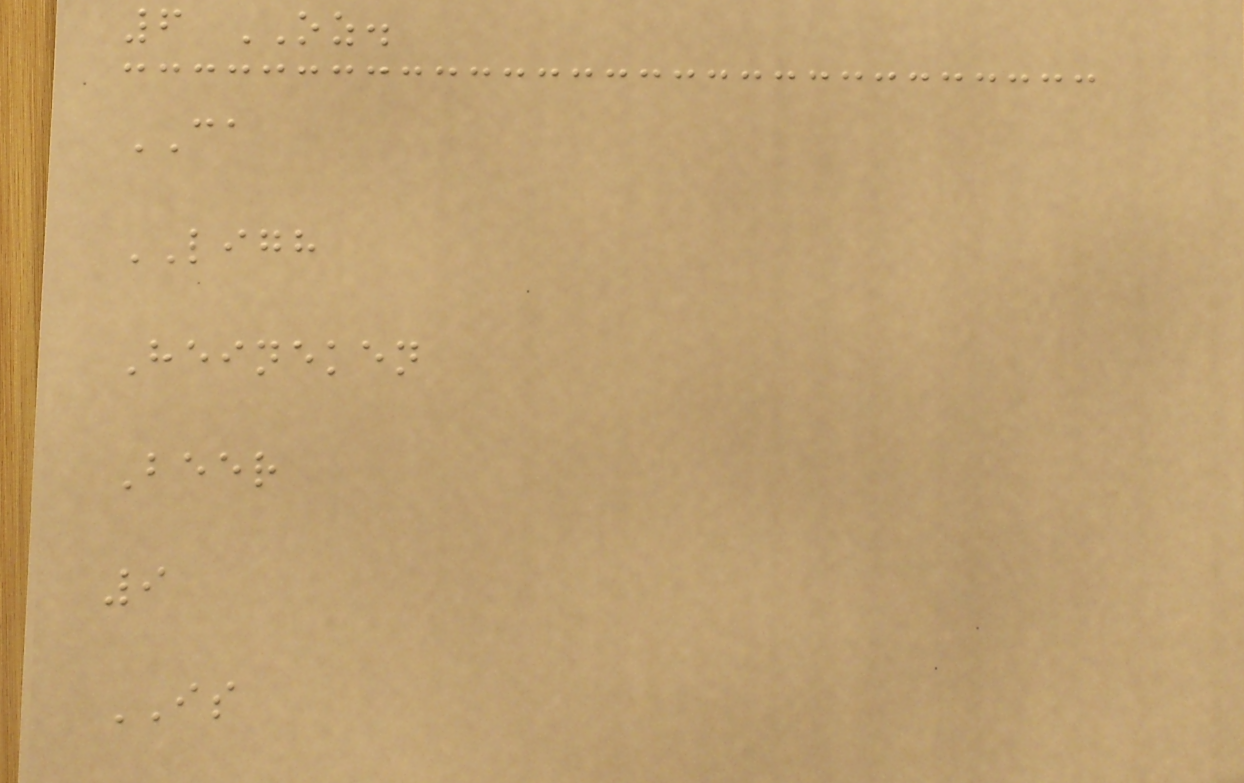6 OZ.
CA
LIGH
Heineken
Beer
9
IS
